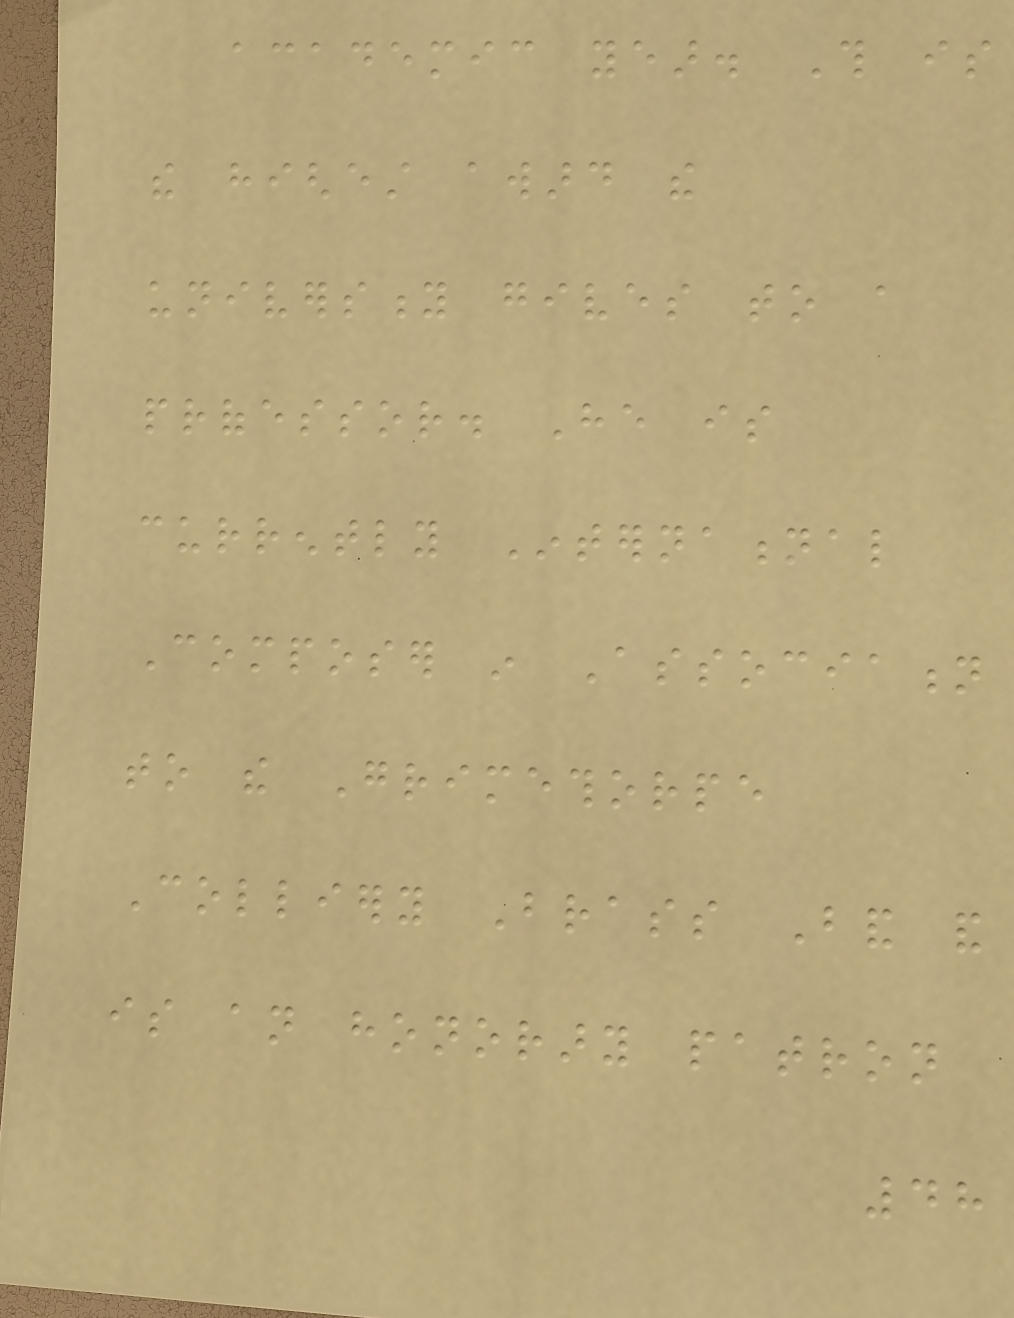academic year. This is
the highest award the
university gives to a
professor. He is
currently International
Composer in Association
to the Grimethorpe
Colliery Brass Band and
is an honorary patron
48
